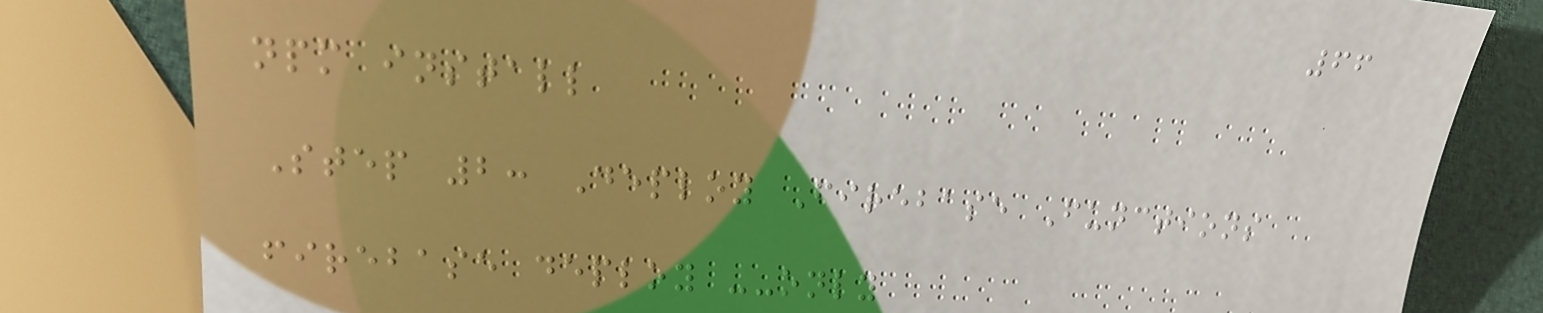66
npm install
Step 2: Deploy Firebase Functions
firebase deploy --only
